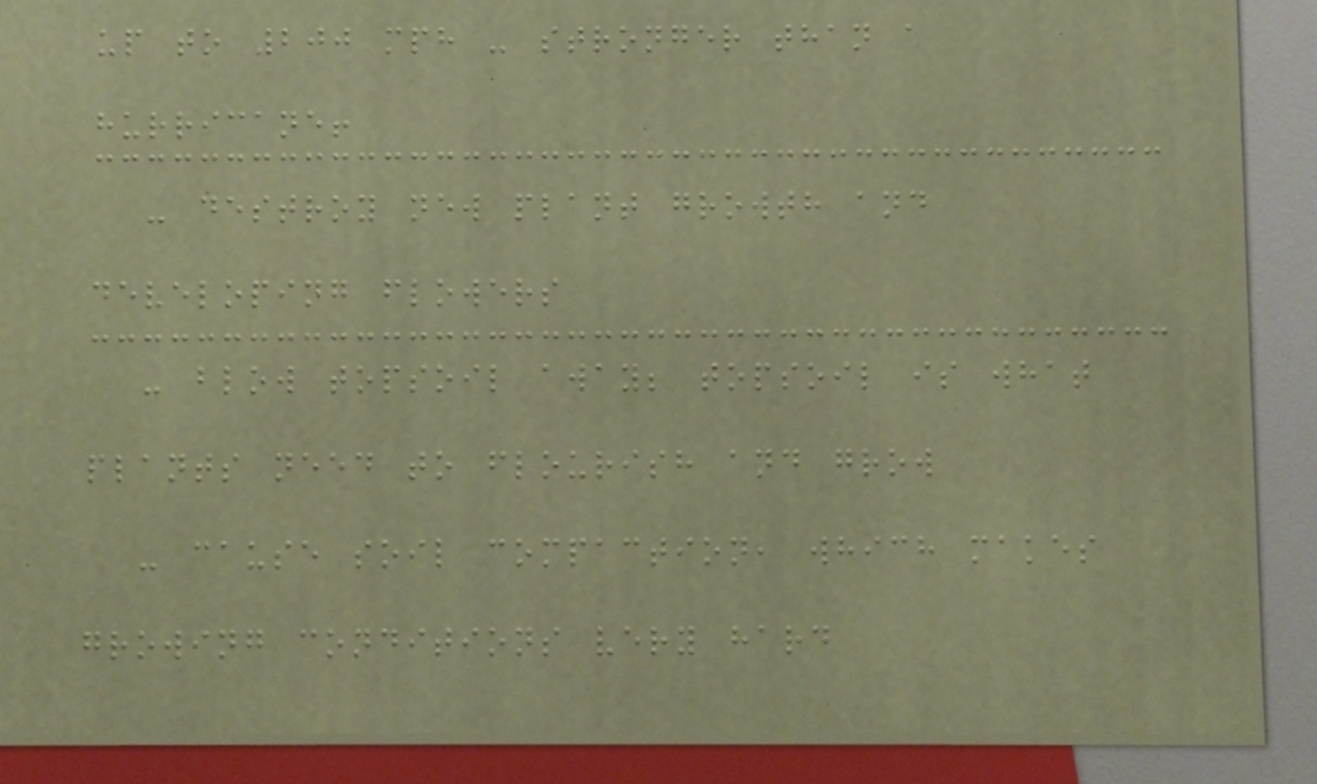up to 200 mph - stronger than a
hurricane!
- destroy new plant growth and
developing flowers
- blow topsoil away; topsoil is what
plants need to flourish and grow
- cause soil compaction, which makes
growing conditions very hard
